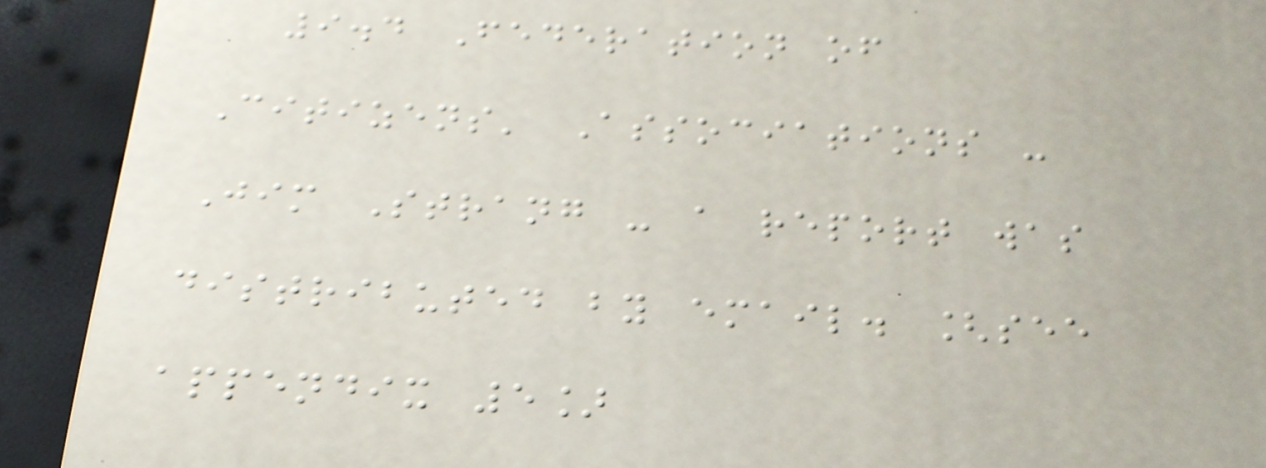9.4 Federation of
Citizens' Associations -
Jim Strang - a report was
distributed by email. [see
appendix 5]
